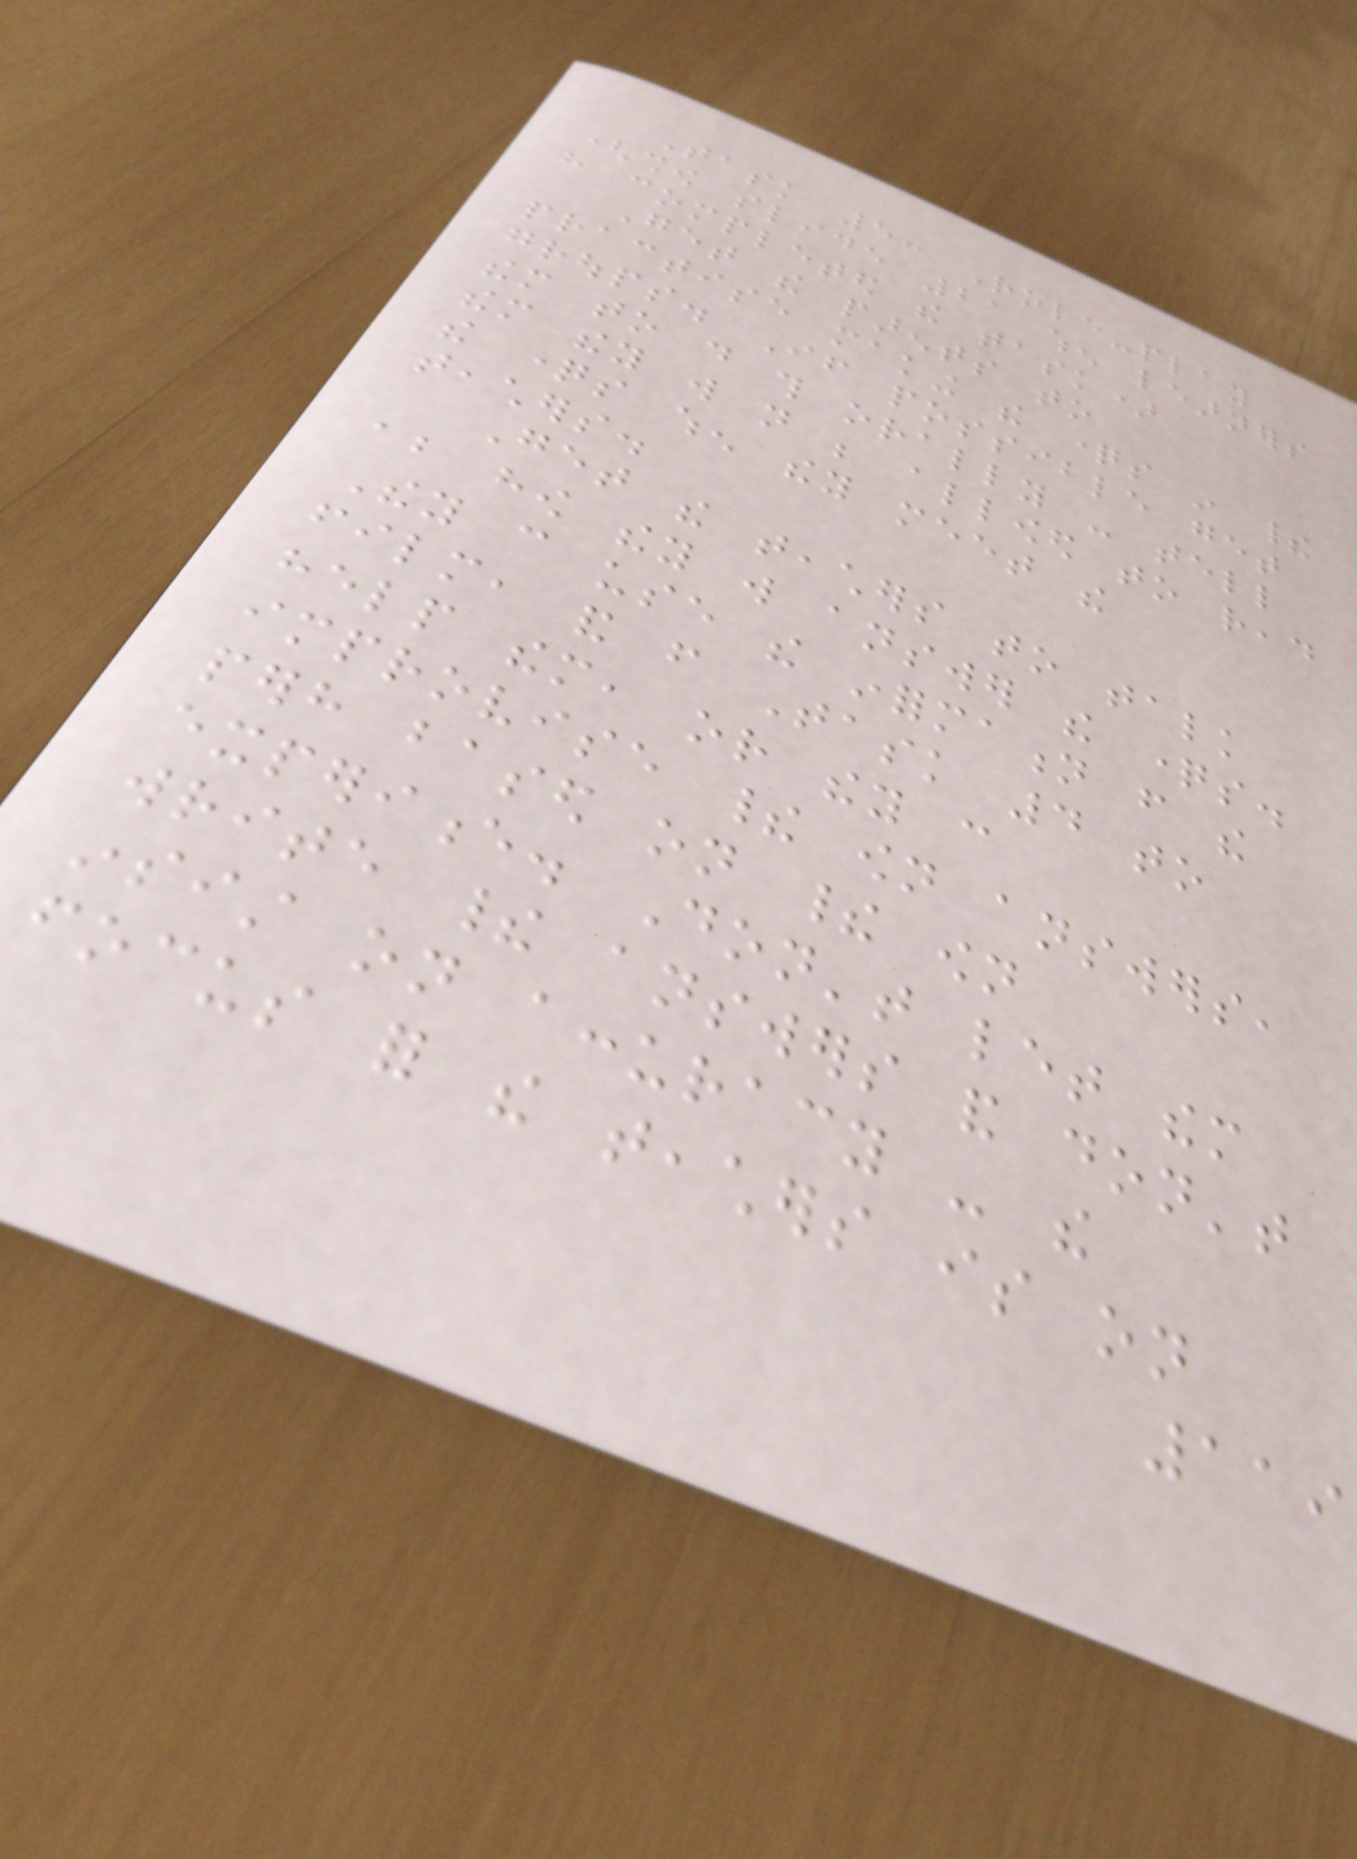Task 5: Role-play
(show slide 21 when learners
have completed the task)
Get the parents to
practise making the questions in their
groups. If possible get
them to do this orally - tell
them they will not be allowed to read
the questions when they meet the
teachers.
Get the teachers to talk
about how they will answer the questions.
They can use the information from the
film, and from Task 4 to
help them, or they can
improvise their own answers,
perhaps based on their own
experience. Don't let them
write their answers and don't
insist on accuracy - the
focus for the teachers is on
119
